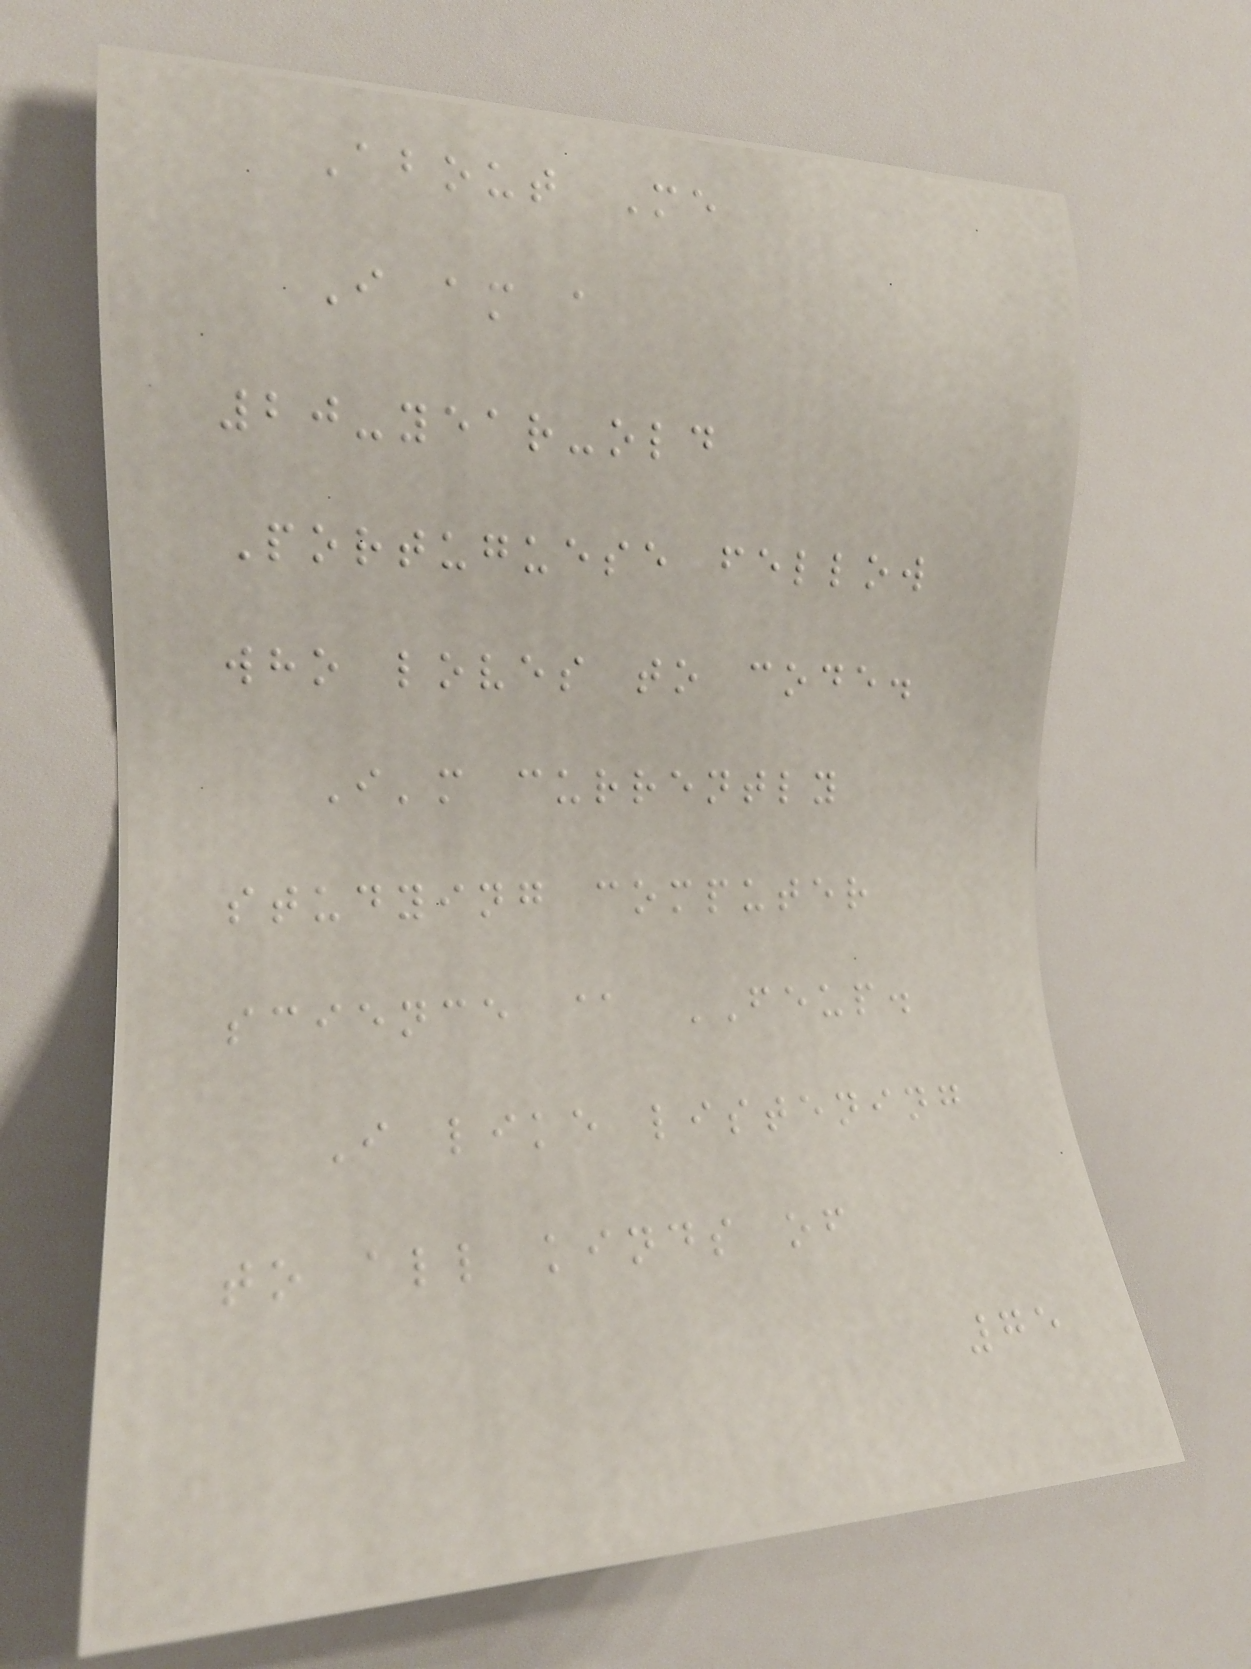About Me
I am a
20-year-old
Portuguese fellow
who loves to code.
I'm currently
studying computer
science @ FEUP.
I like listening
to all kinds of
75
